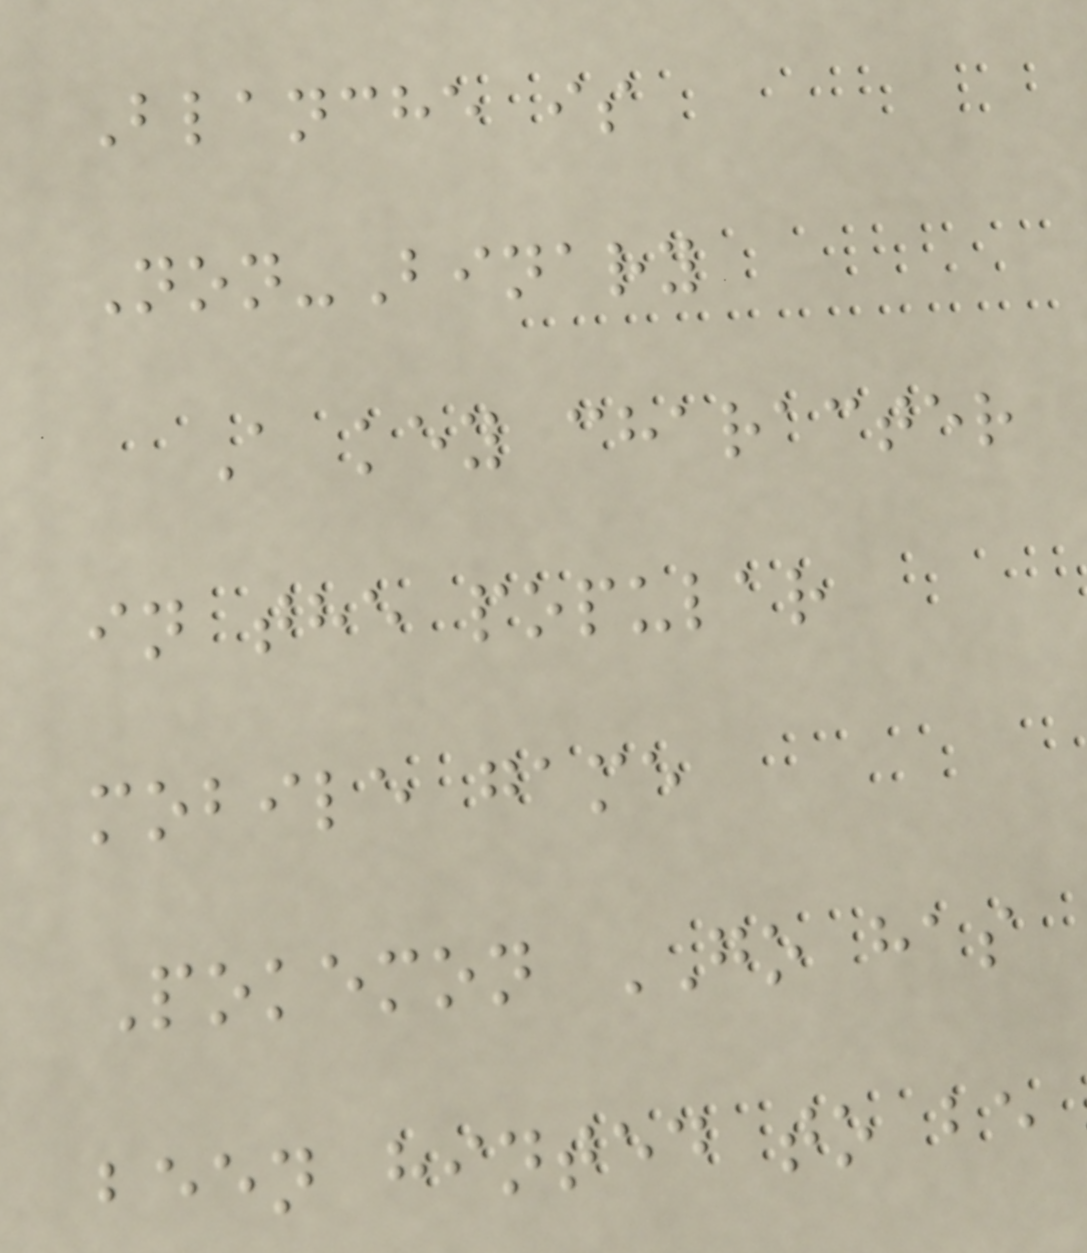Blanche is
Non-Binary
A key character
in the popular
mobile game
Pokemon GO has
been hinted to be
